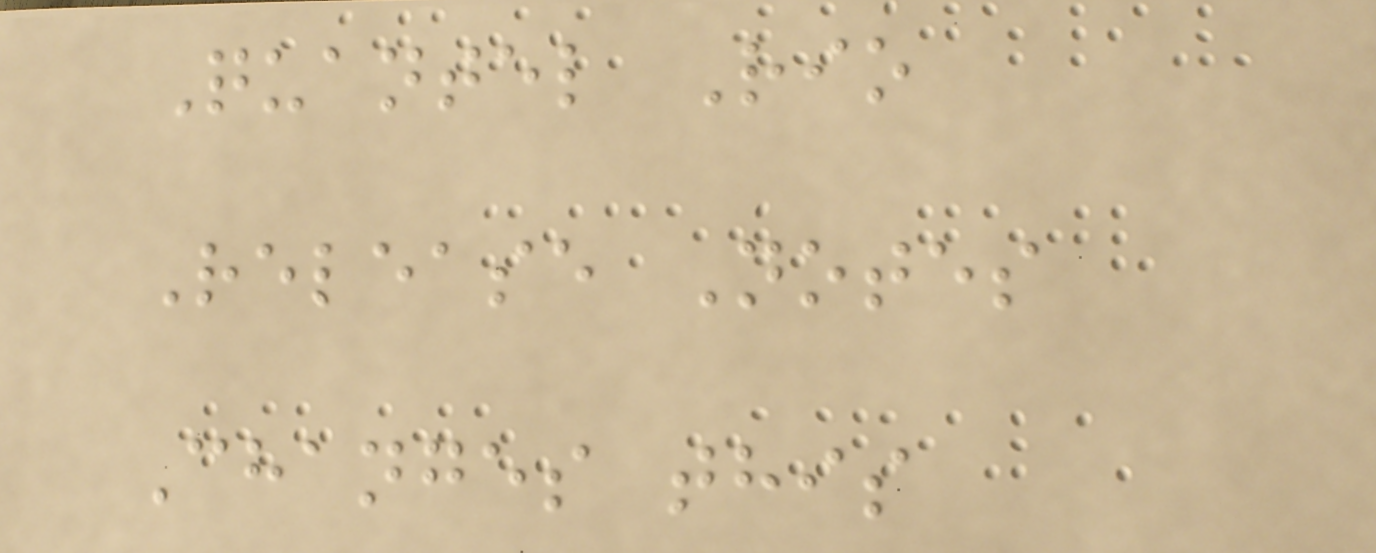Quantel Rio
Release Notes
Changes this
